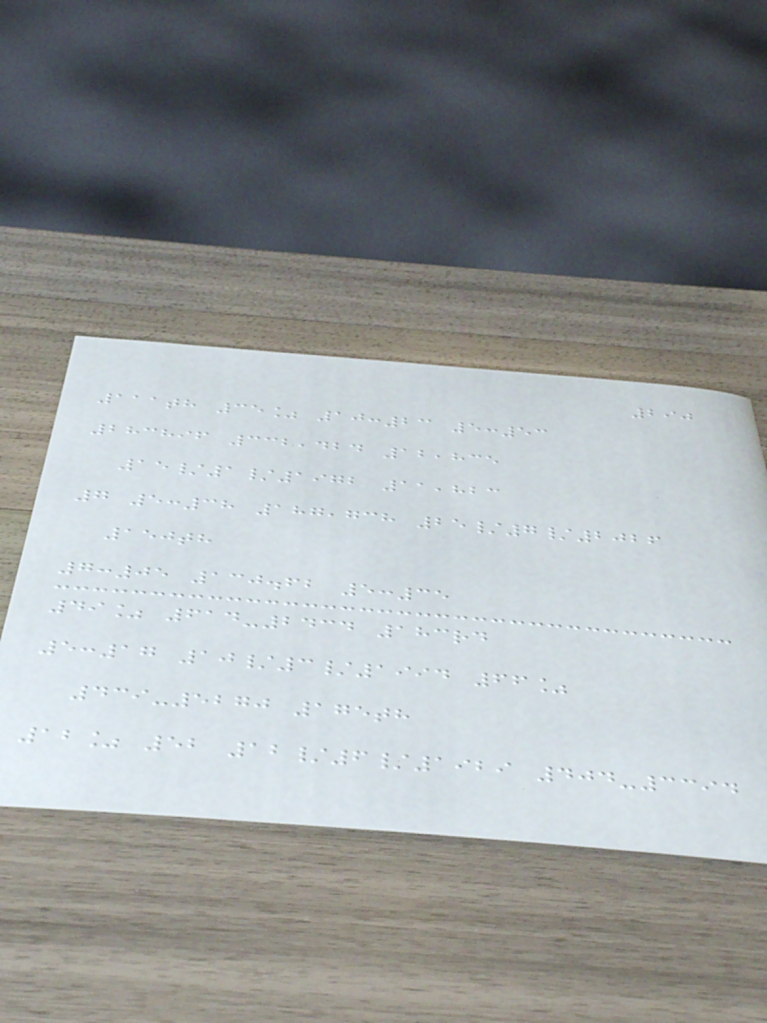290
111th 35% 10:23 5:53
283896 332,424 12,835
15/1/1972 11,823
7 5:38 187,738 25/7/2026
150th
7:05 130.62 5:35
49% 614-2434 183rd
5:17 10/3/1994 66%
439-5270 175th
12% 52 12/6/1929 404-3394
